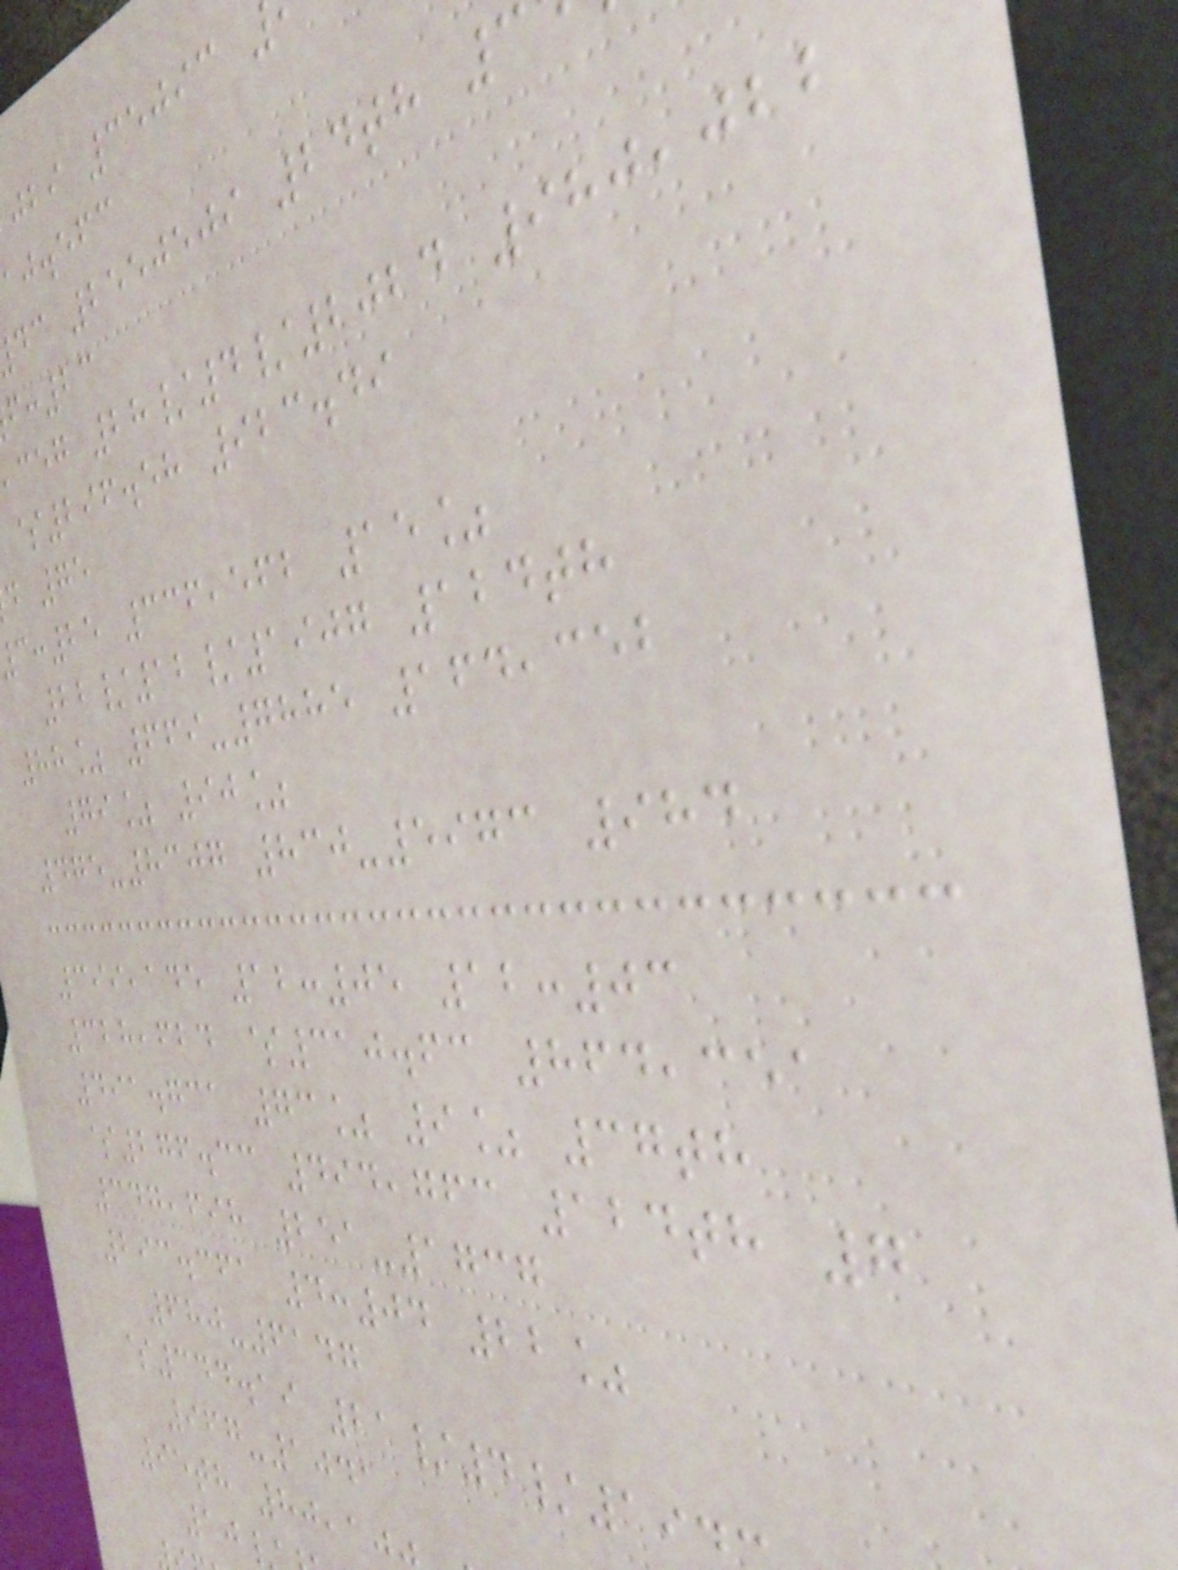jbi 35093
aj.efc
dc 2550509 24th 3
:23
,ceg 28/4/2024 980,022
$296.58 923.49
d 75
:25 336,562 15%
22/12/1907 124th
88% 669-7885 164,352
79% 90%
475-8307 830-5973 984
399,145 12:05 12:03
328,624 $310.63 864,351
491.731 73% 9% 37th
$276.33 494,763 124th 7
347,698 251-1737
293.361 4:04 22%
680-6147
$344.19 21/4/19
967-1041
95th 80,1
